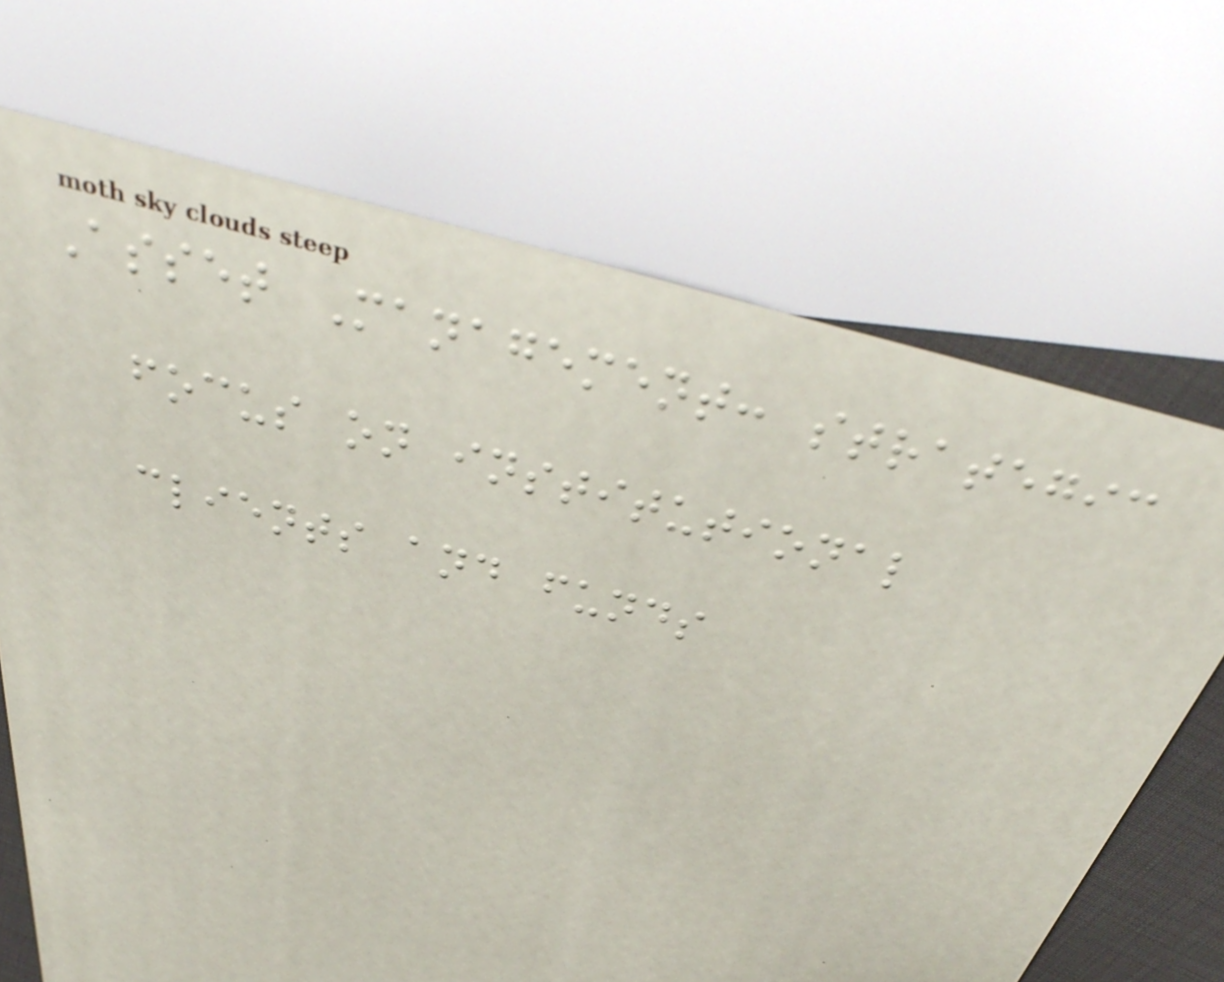Asset Management: strategic
focus on institutional
clients and funds
